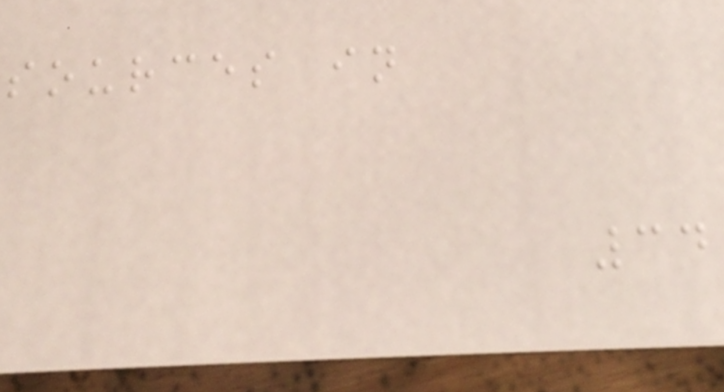sources in
34
